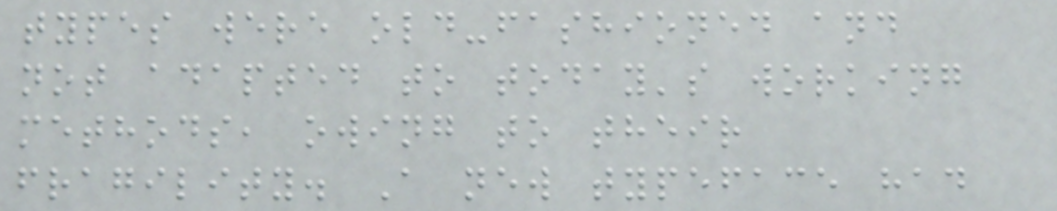types were old-fashioned and
not adapted to today's working
methods, owing to their
fragility. A new typeface had
